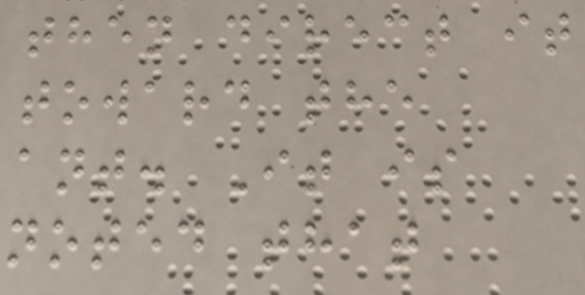then direct it
toward the
ant. It is
noted that
